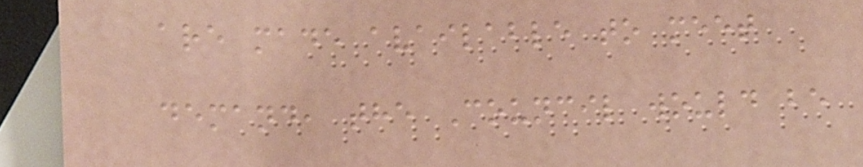are made available to meet
demand, the Council would be
